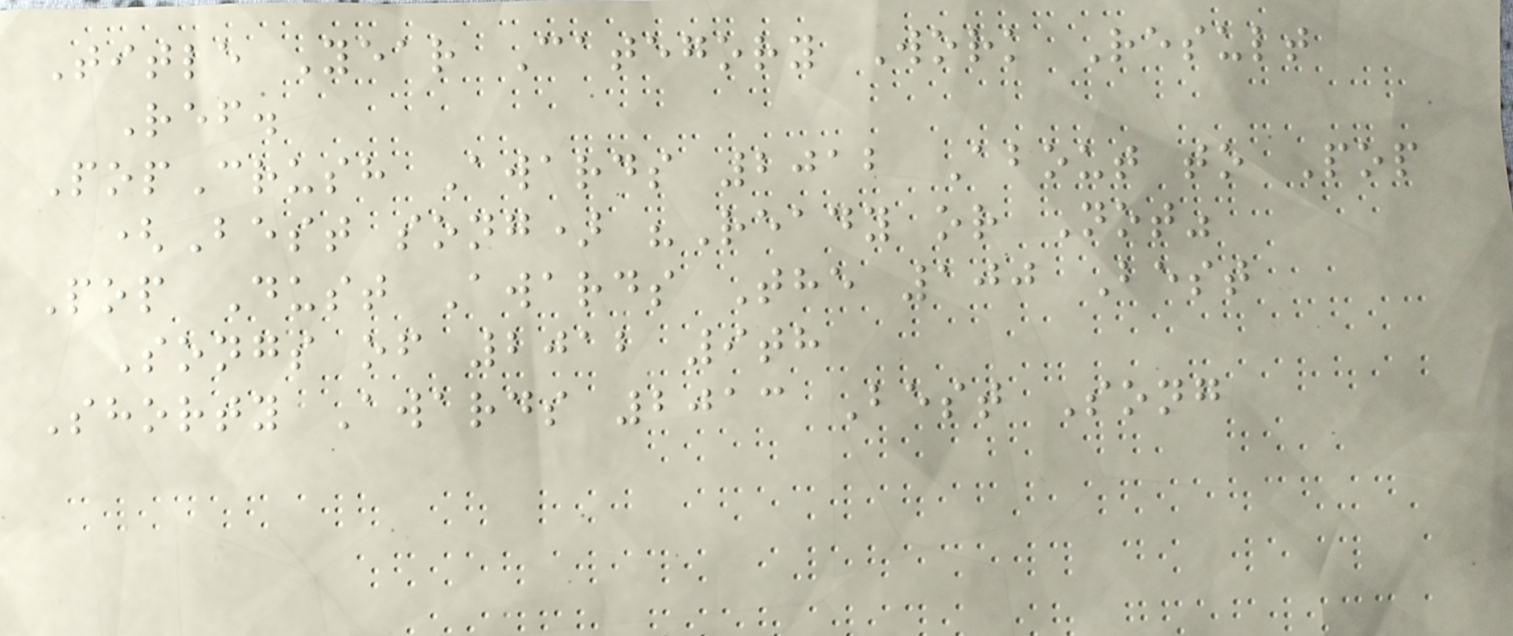Title Year Category Work Result
Ref.
PopCrush Awards 2012 About to Pop
(Best song) "Ready or Not"
Pop Dust Awards The 100 Best
Songs of 2012 9th
Shorty Awards 2013 Best Song
